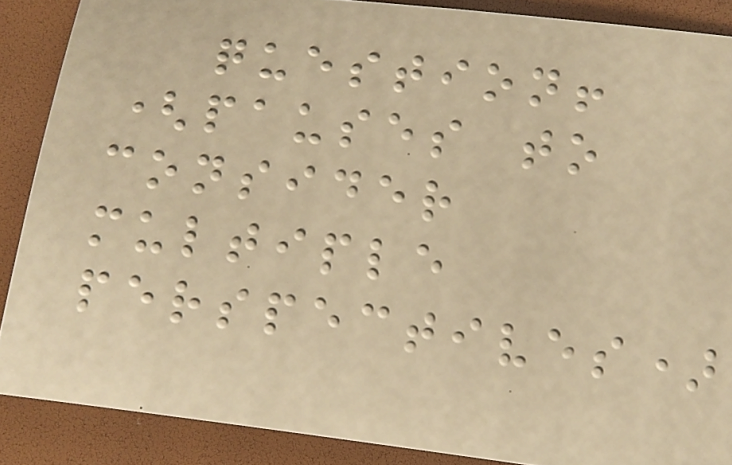question!
(pauses to
consider
multiple
perspectives)
